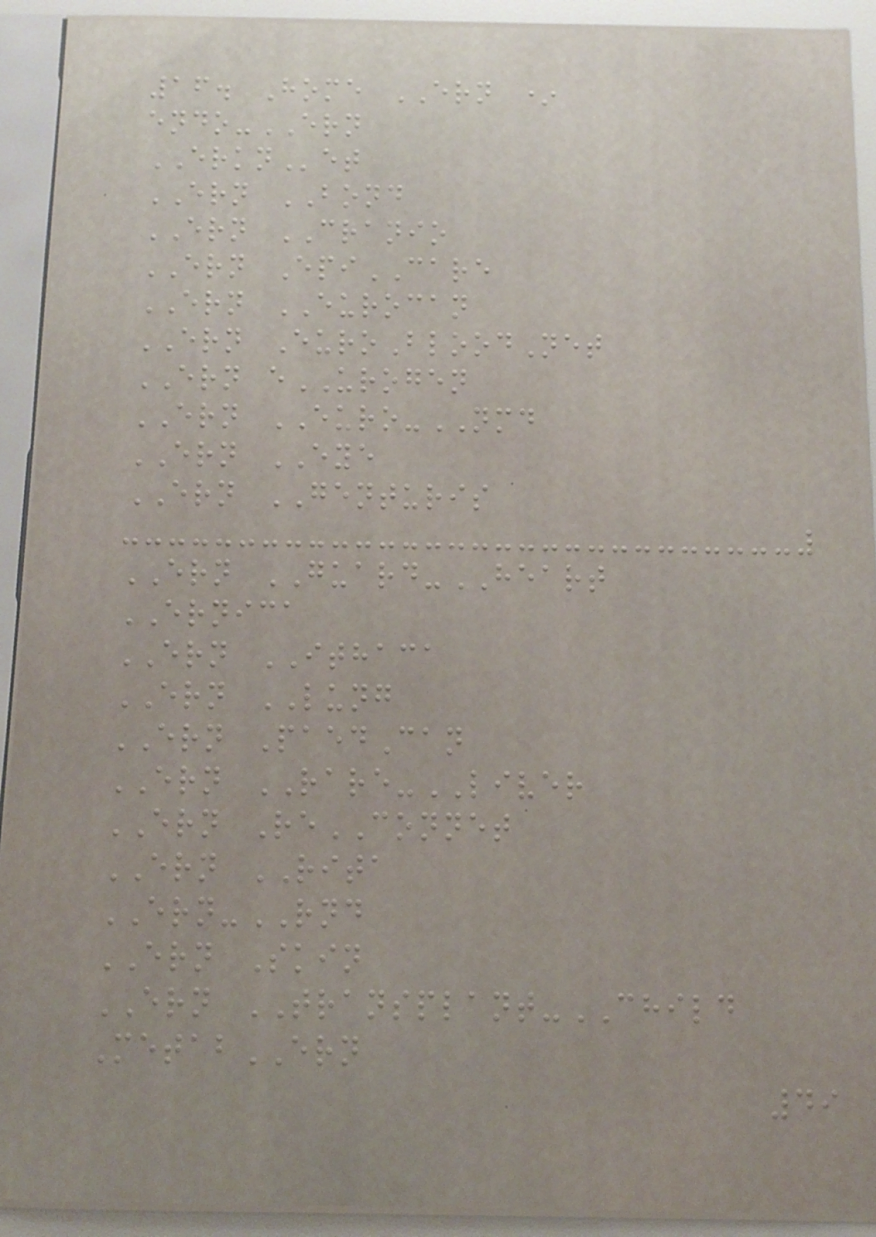16. Home ERN *
endo-ERN
ERKNet
ERN BOND
ERN CRANIO
ERN EpiCARE
ERN EUROCAN
ERN EuroBloodNet
ERN eUROGEN
ERN EURO-NMD
ERN EYE
ERN GENTURIS
ERN GUARD-HEART
ERNICA
ERN ITHACA
ERN LUNG
ERN PaedCan
ERN RARE-LIVER
ERN ReCONNET
ERN RITA
ERN-RND
ERN Skin
ERN TRANSPLANT-CHILD
MetabERN
49
